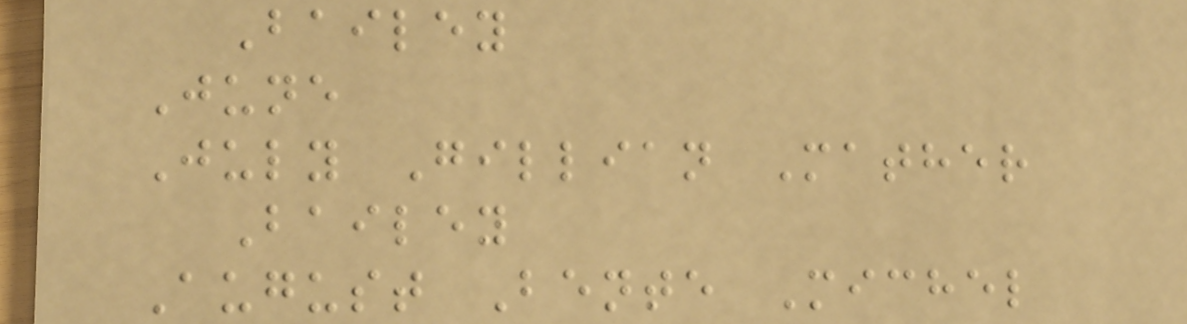Bailey
June
July Gillian Mather
Bailey
August Bente Michel
